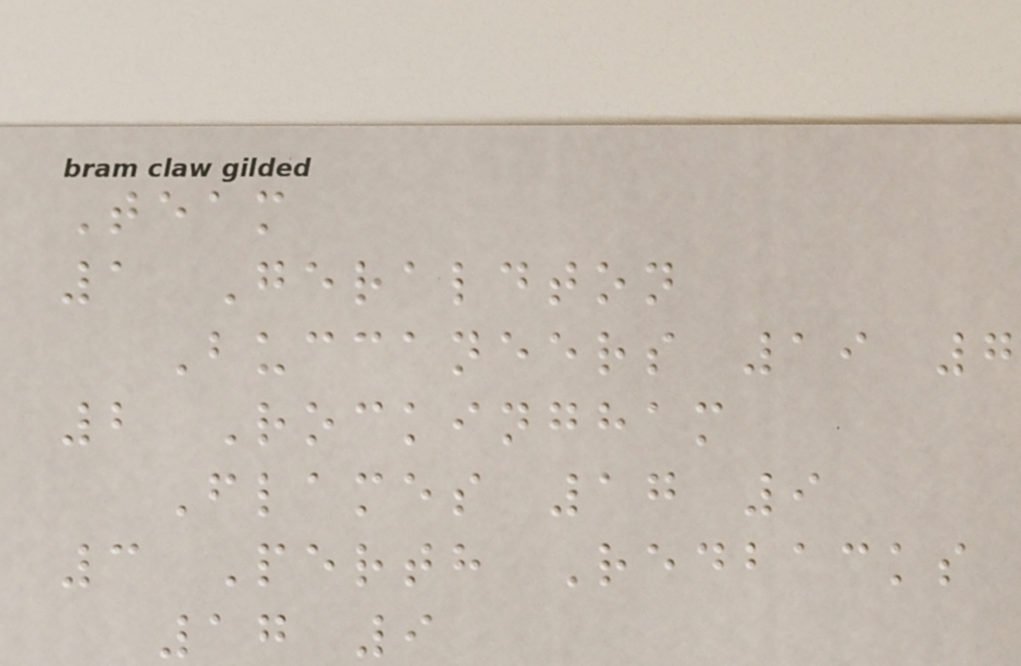Team
1 Geraldton
Buccaneers 19 7
2 Rockingham
Flames 17 9
3 Perth Redbacks
17 9
